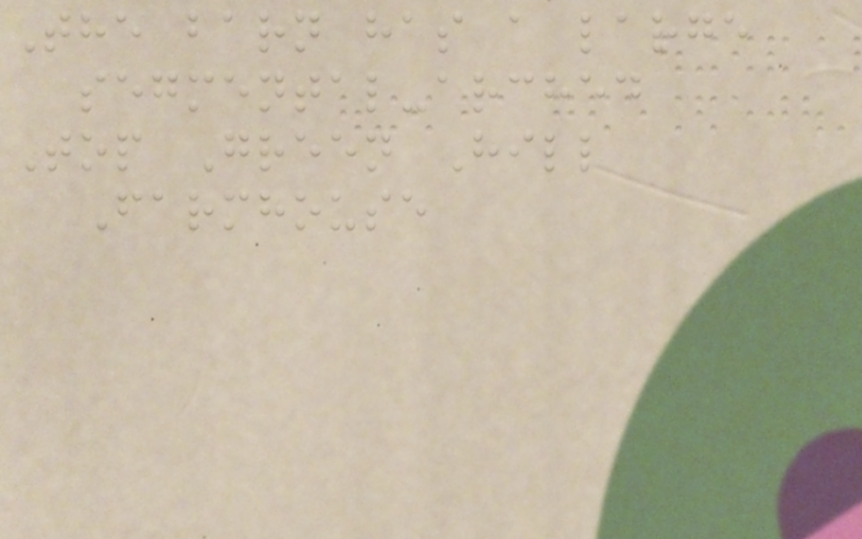The barn has a large
segmental-arched
Top Green Hill
Farmhouse
